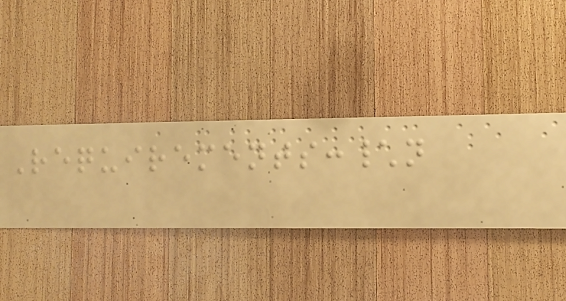Requirements:\n
